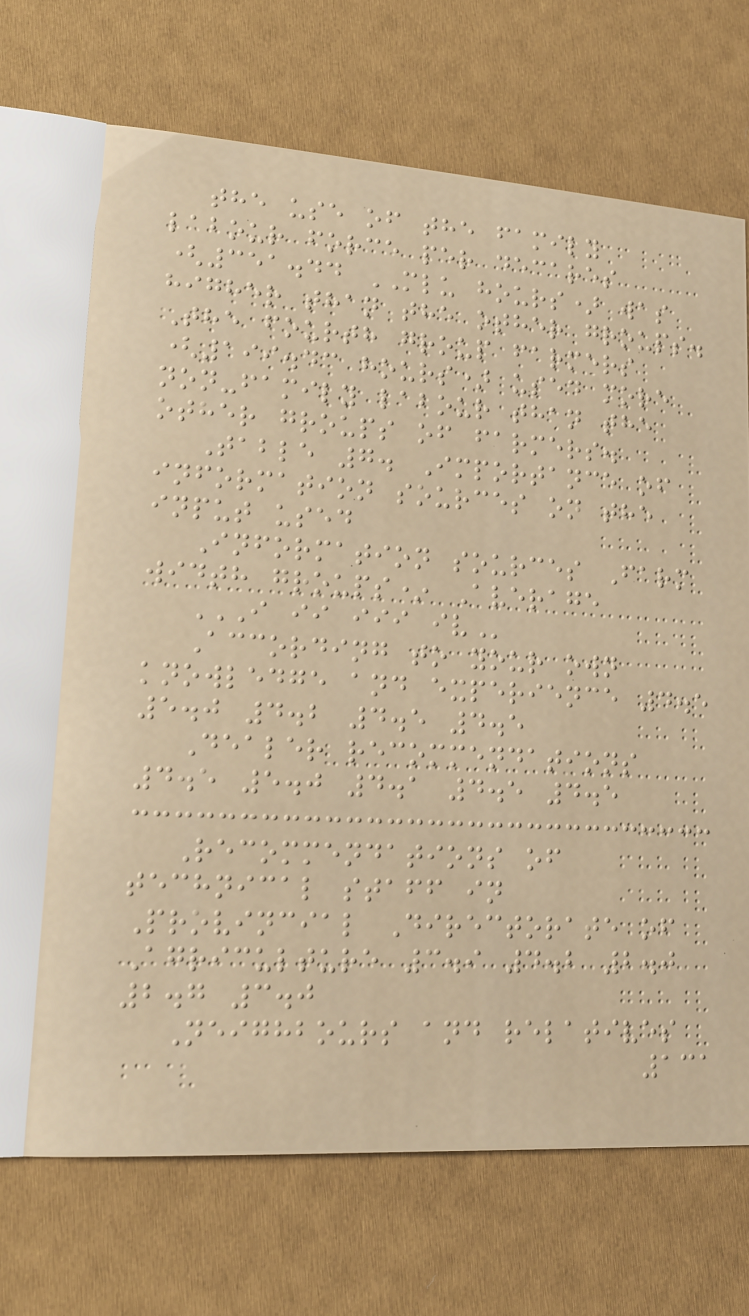the use of the family
labour force per decares
(351.44 MLU hours) was
higher than the other groups.
The fourth group farmers
(199.43 hours) used more
non-family labour than the
other groups of farmers.
Table 7. Importance of
information sources on the
input used
Information sources Farm
width groups* Average
I II III IV
According to your own
knowledge and experience 4.5
5.0 4.2 4.5 4.5
Dealer recommendations
4.5 5.0 4.1 4.5 4.5
Recommendations of
technical staff in
Provincial Directorate of
Agriculture 3.9 4.2 2.0
2.7 3.0
Neighbours and relatives
131
